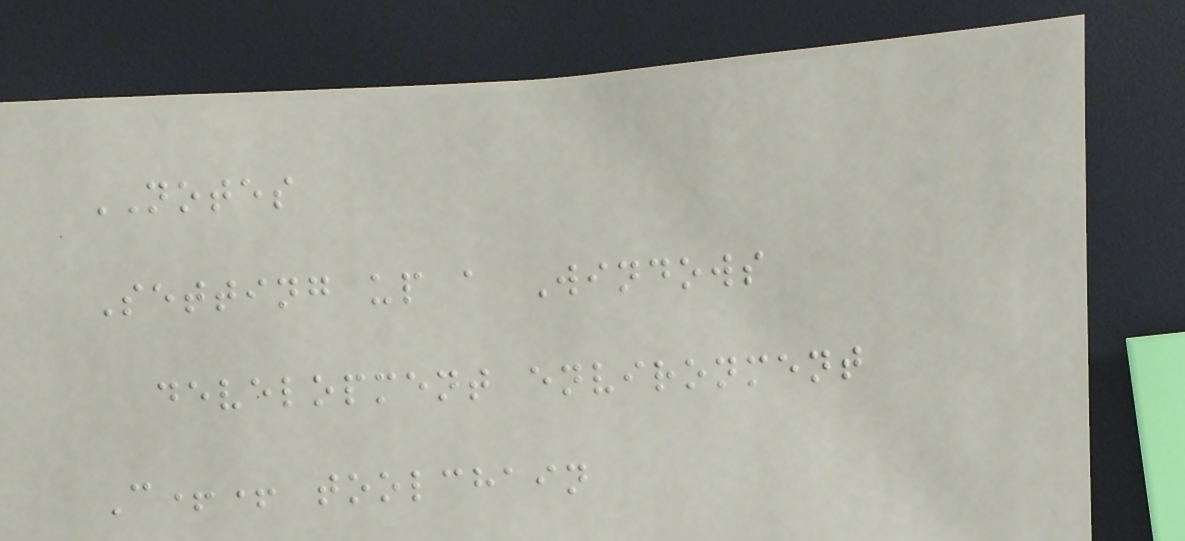NOTES
Setting up a Windows
development environment
C++ toolchain
